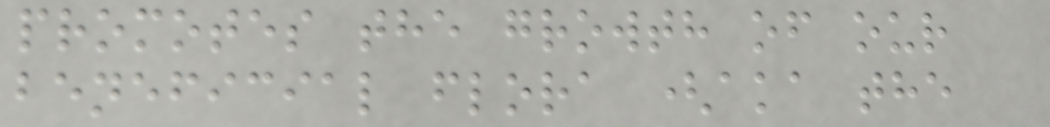promotes the growth of our
beneficial flora (aka the
